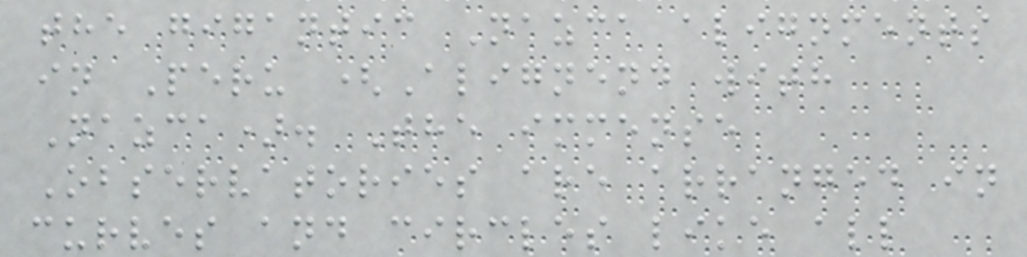the gigantic Nazca alignments
in Peru (Alignend with
Nazca). The immense
Observatories are arranged in
curves and circles like all
